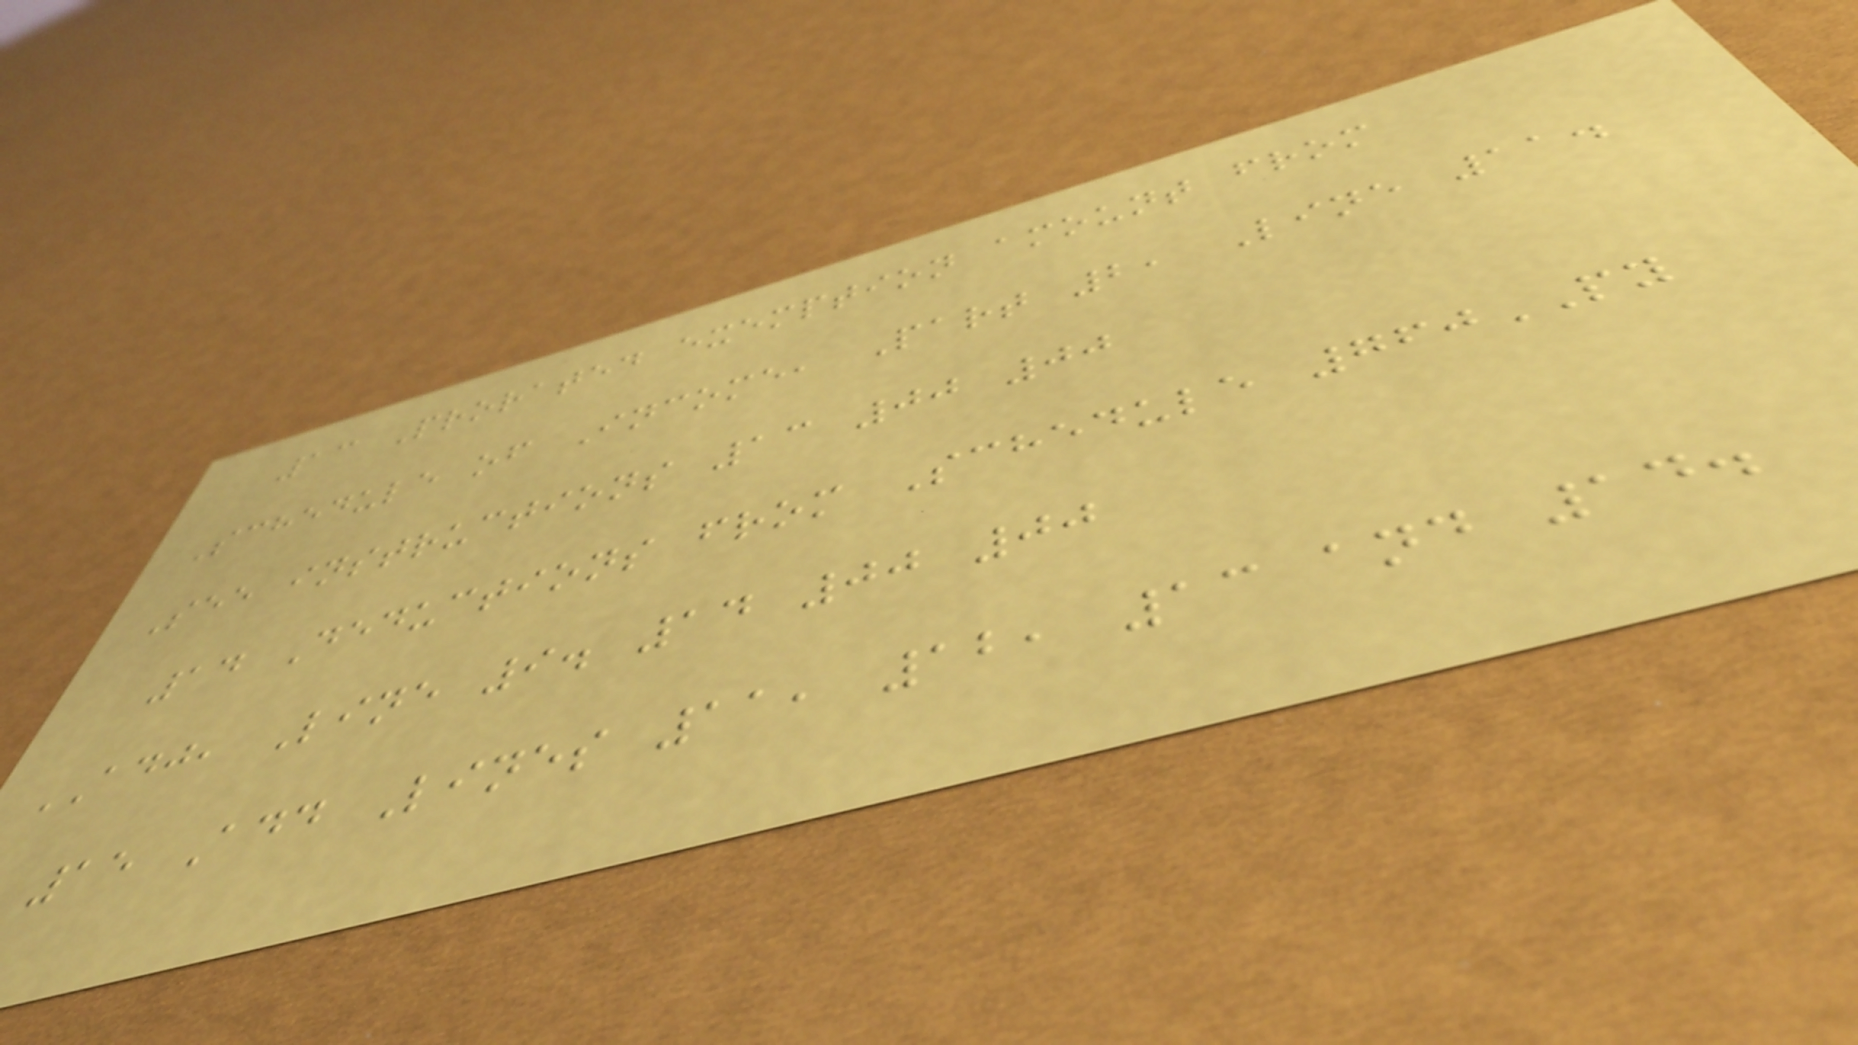13 Prorated exemption amount from
Schedule of Income, Part 2, Line 11.
See instructions 13 00 00
14 Deductions from Schedule 760PY
ADJ, Line 9. 14 00 00
15 Add Lines 11, 12, 13 and 14.
